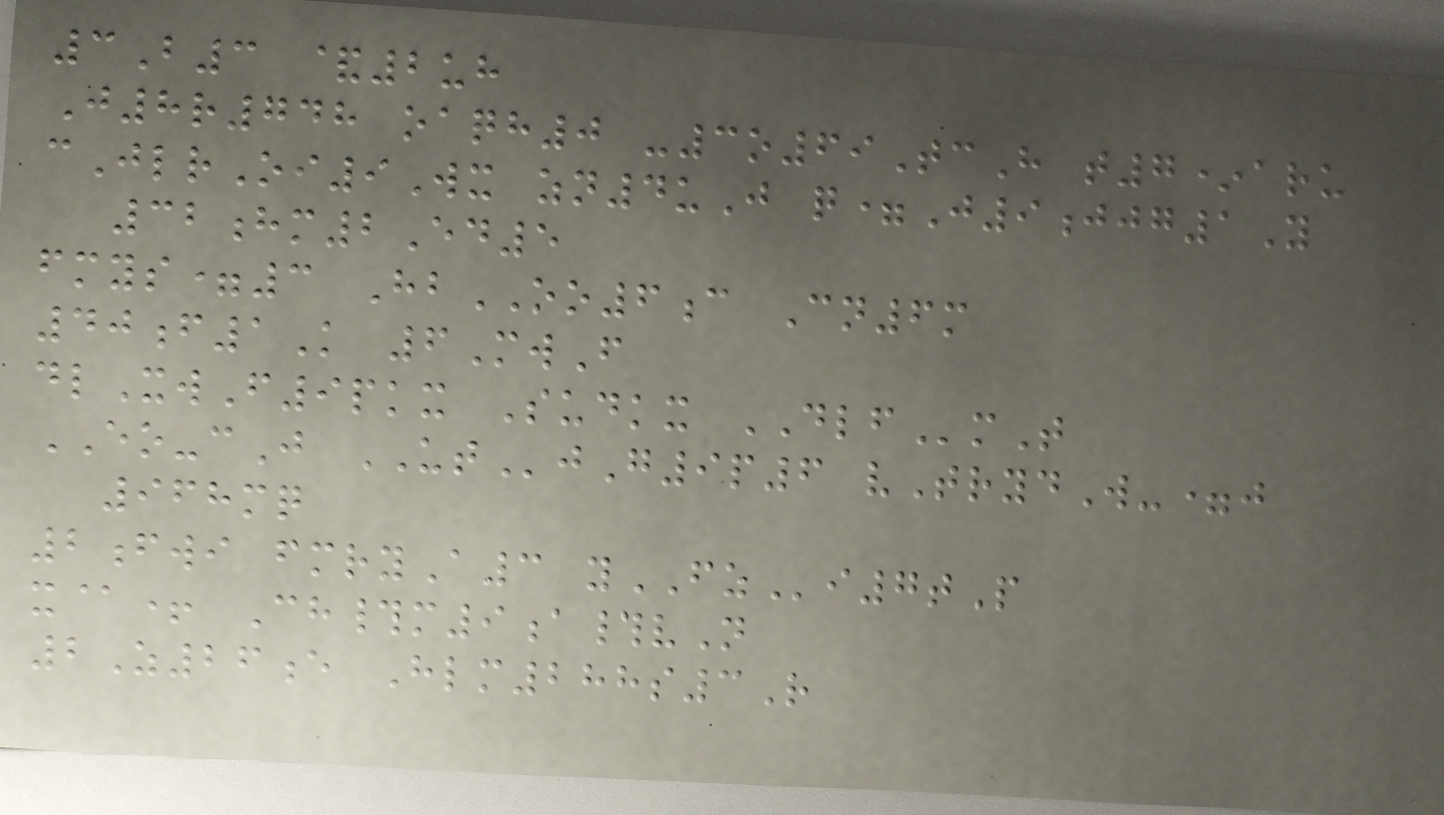3B3 &2uh
J8r748 oaqh0 -3o69TcH t7*aru
cJlrOi9Wx zn4uJ q=J9jjg1Y
32hm2Ed5
fmys=3 HbOO6c Cn6m
40f1K 6MwF
dlXwF9pkx Sudkx DLFmT
EO-cJ UTjG9p6 vTrydW-=j
968mq
2fwi fmryA3 yFZi7tP
x@+ Ch#m9a#vN
2Z26e Hlm288s3R
